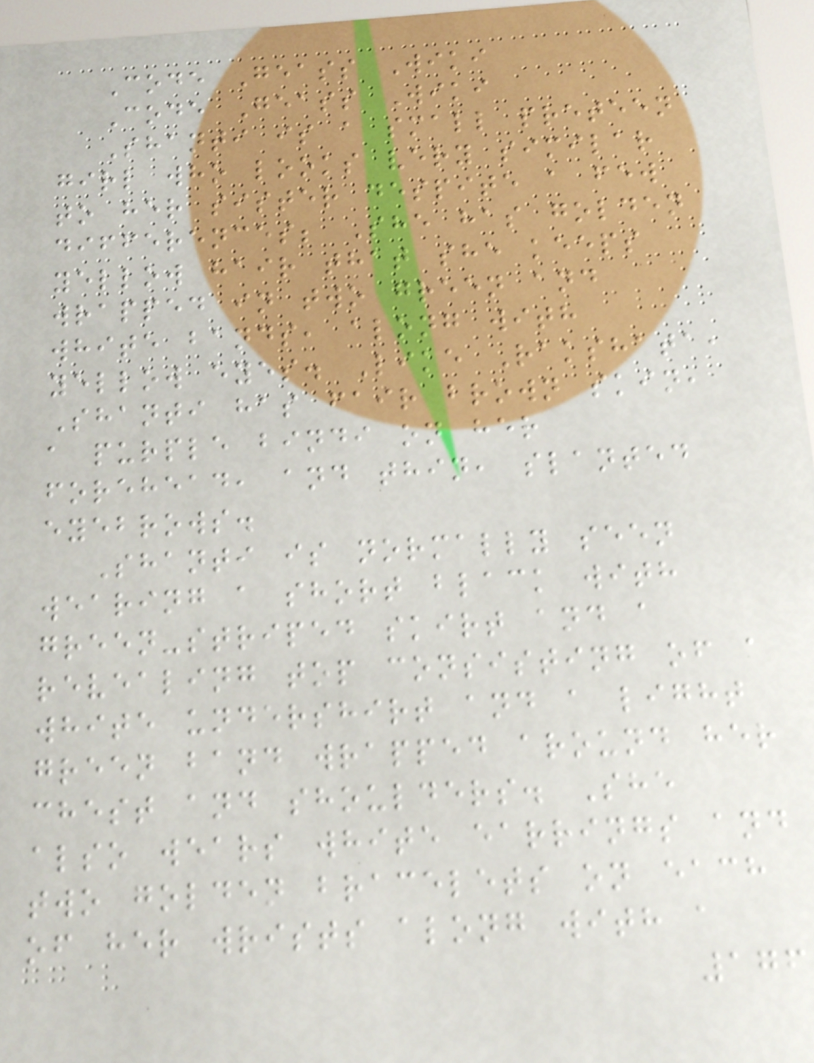Code Geass Wiki
Code Geass Wiki
Shanti is a small preteen
girl who looks very similar
to her sister despite a few
differences; She has golden
yellow hair that she keeps
wrapped in two green and
white bands, along with
yellow eyes. Like Rakshata,
Shanti has fair brown skin,
a purple bindi on her
forehead, and thin, slanted
eyebrows.
Shanti is normally seen
wearing a short black with
green-striped skirt and a
revealing top consisting of a
white undershirt and a light
green band wrapped around her
chest and shoulders. She
also wears white earrings and
two golden bracelets on each
of her wrists along with a
176
